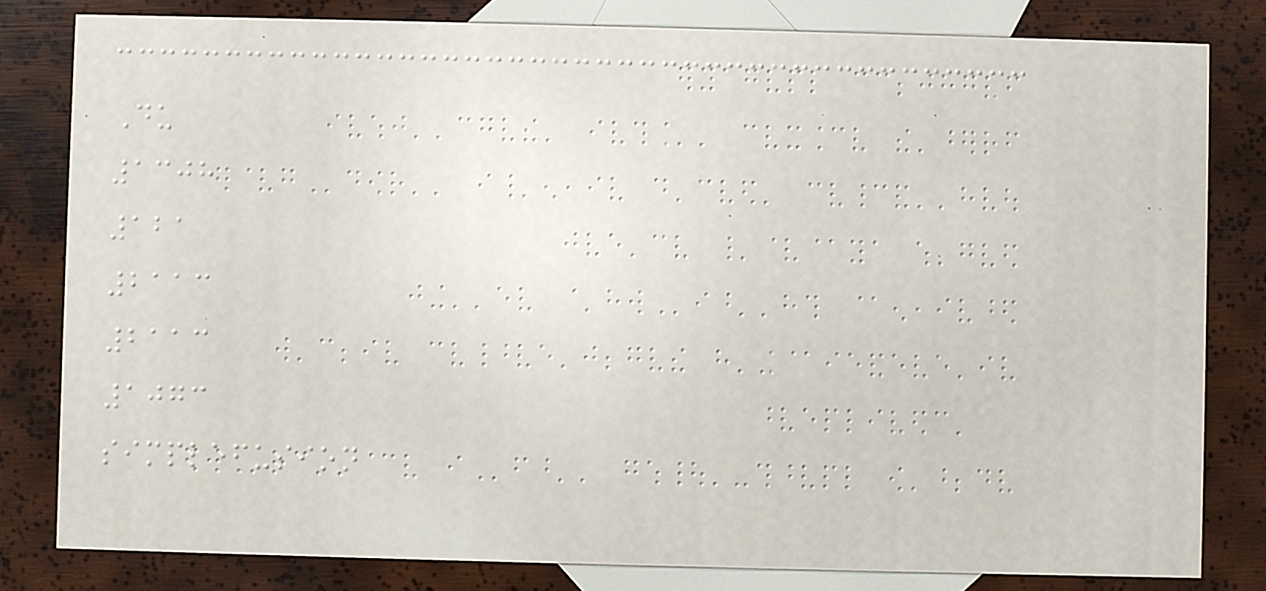Du
1308
121
2113
2113
1073
simplefusion
